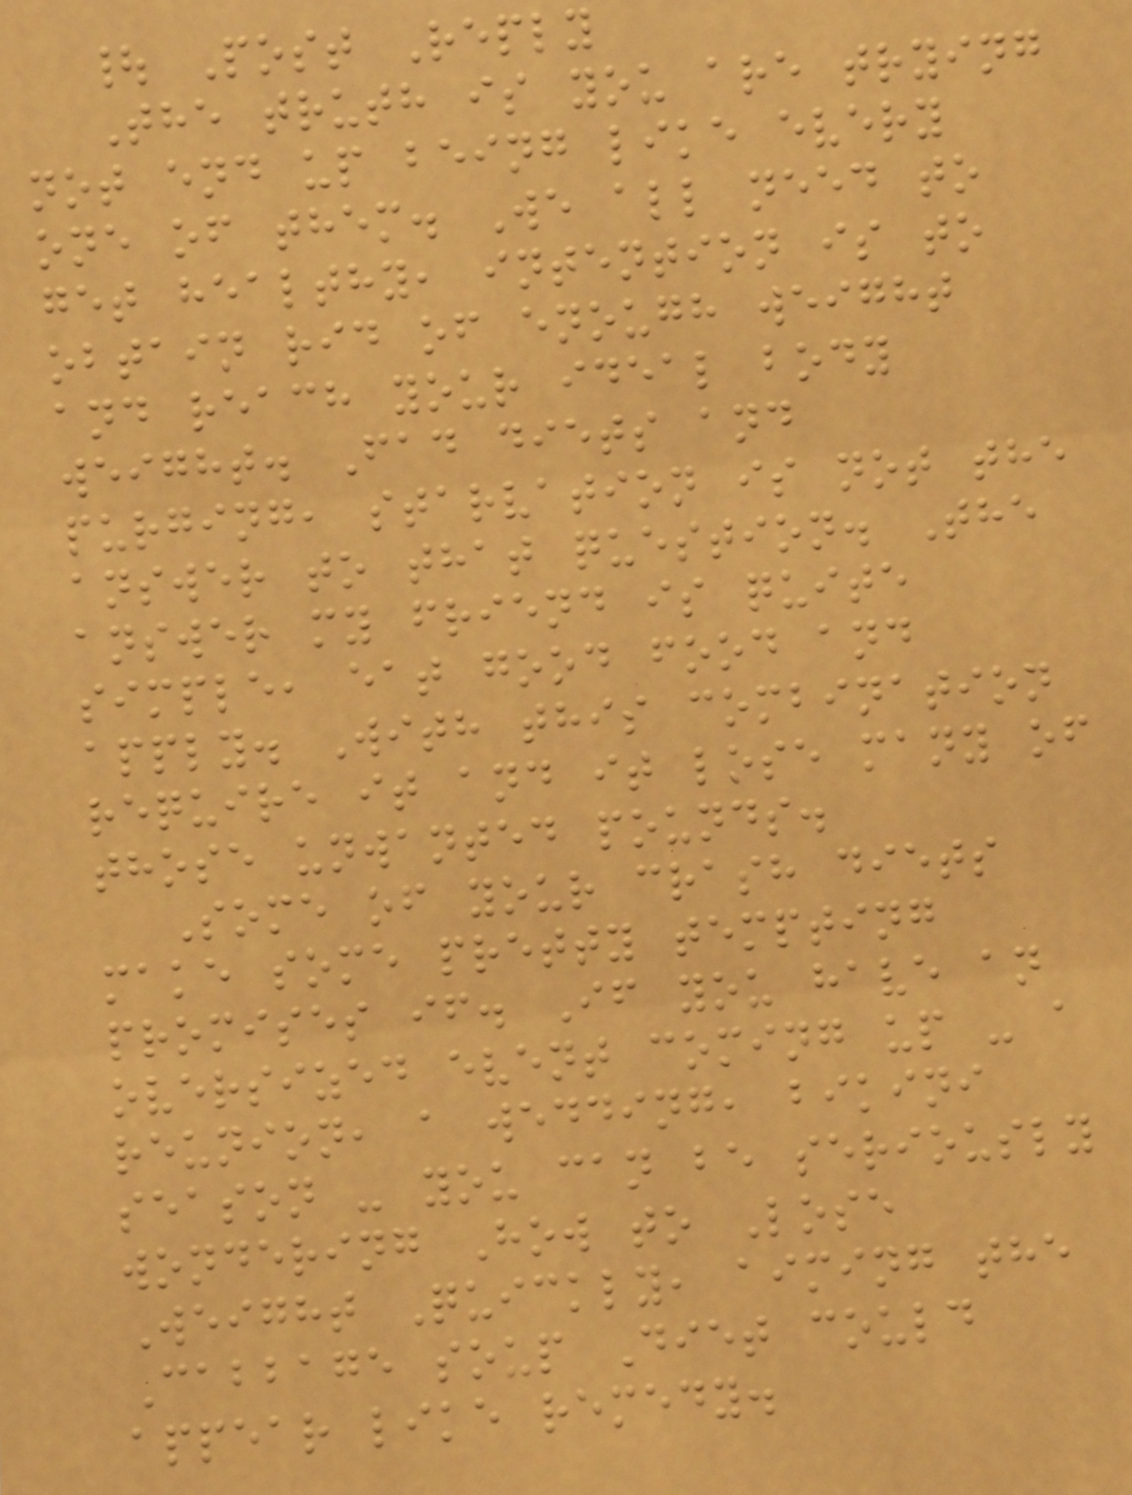| Post Reply
The truth is you are trying
not end up being like every
one of them. We all need to
get healthy, intention is to
obtain rid of enough weight
and reach your ideal body
weight. Fad diets and
purging, starvation is not the
answer to that question. The
answer my friend is quite
simple, eat good food and
apply. With this combination
require it and it lose many of
those unwanted pounds.
Some of your crash diets
make some pretty tempting
promises if. If you have an
oversized event coming up - a
reunion, a wedding, bikini
season - you can be seriously
wondering How to Lose
Weight Quickly, aiming the
Cabbage soup Diet could
appear like remedy.
